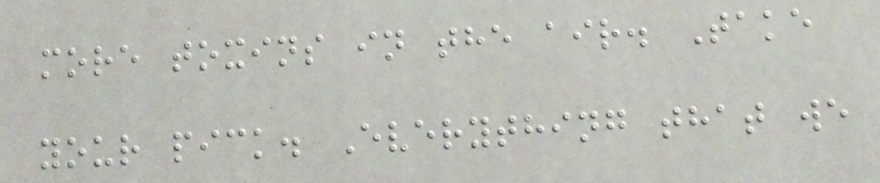more toxins in the air. Take
your pick. Everything that we
